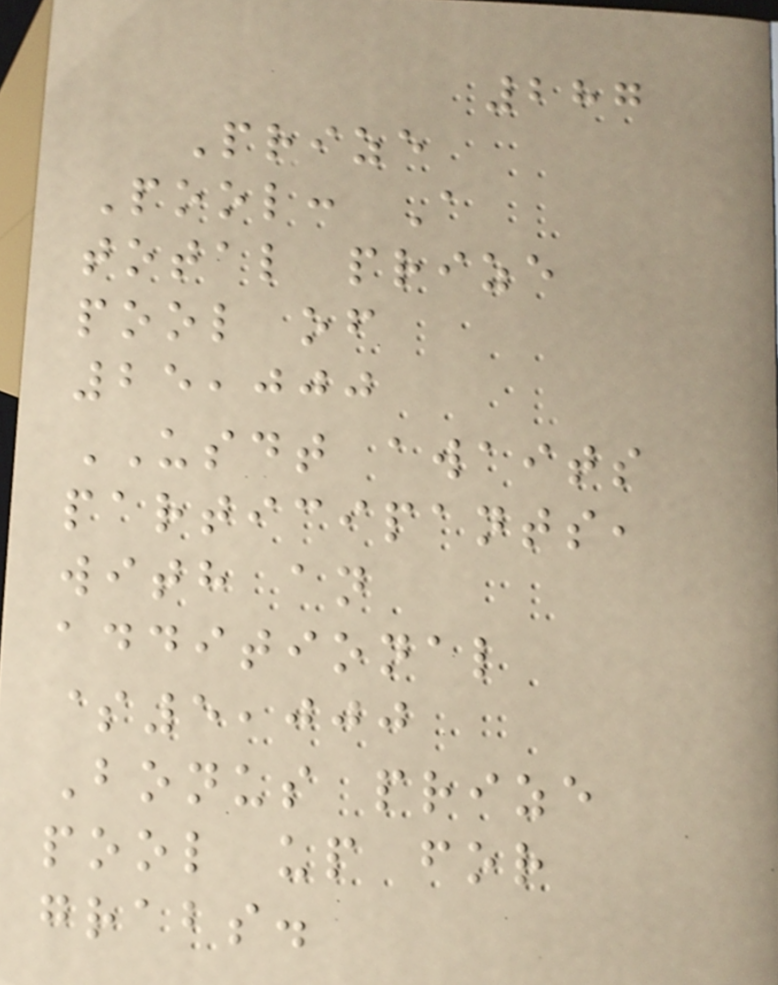287
Prize
Pool: A
total prize
pool of
25,000
USDT awaits
participants,
with an
additional
$5,000
Bonus prize
pool up for
grabs.
